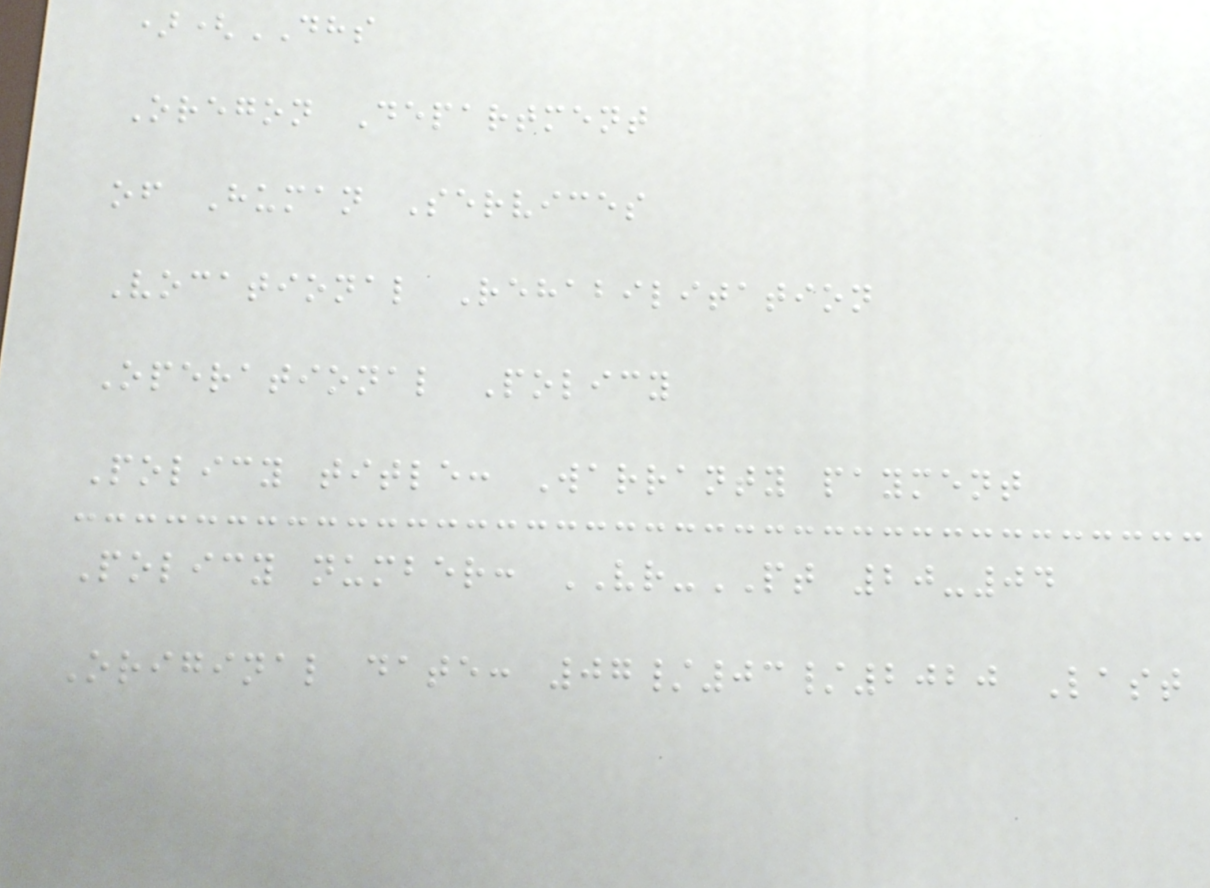)(DHS
Oregon Department
of Human Services
Vocational Rehabilitation
Operational Policy
Policy title: Warranty payment
Policy number: VR-PT 20-04
Original date: 07/03/2020 Last
